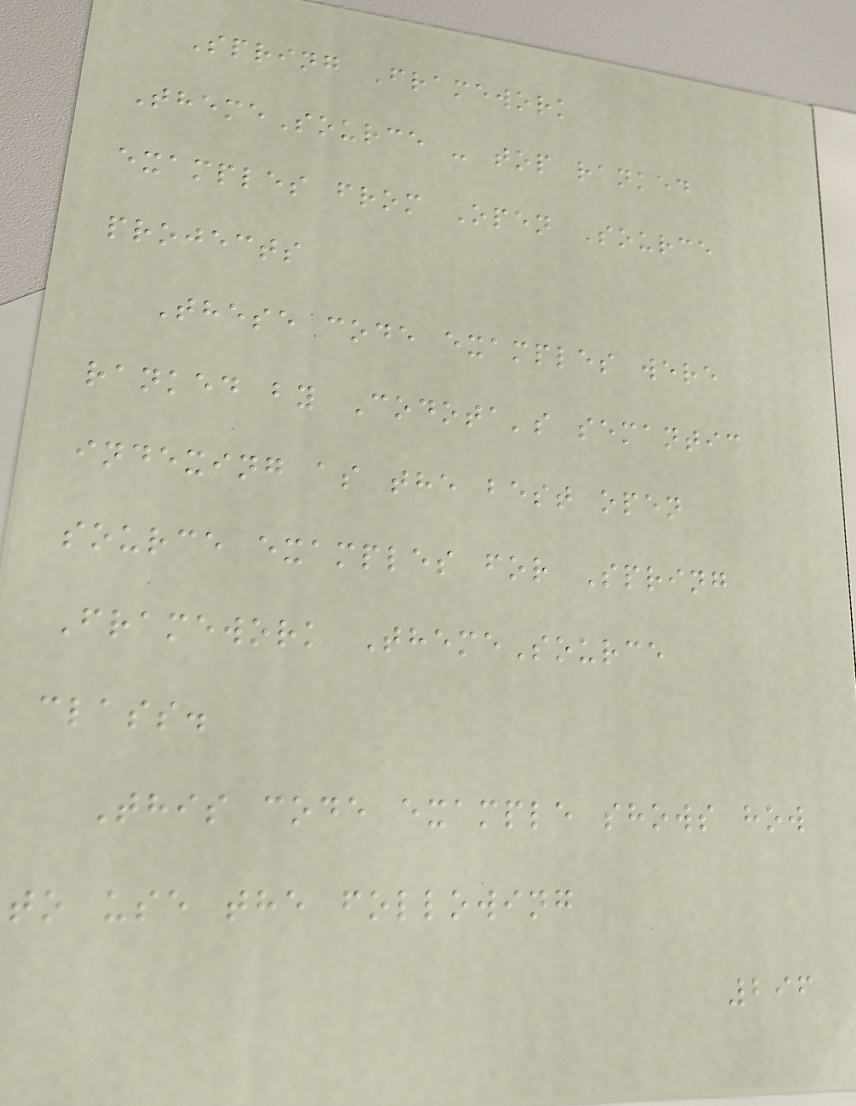Spring Framework
ThemeSource - top ranked
examples from Open Source
projects
These code examples were
ranked by Codota's semantic
indexing as the best open
source examples for Spring
Framework ThemeSource
class.
This code example shows how
to use the following
296
